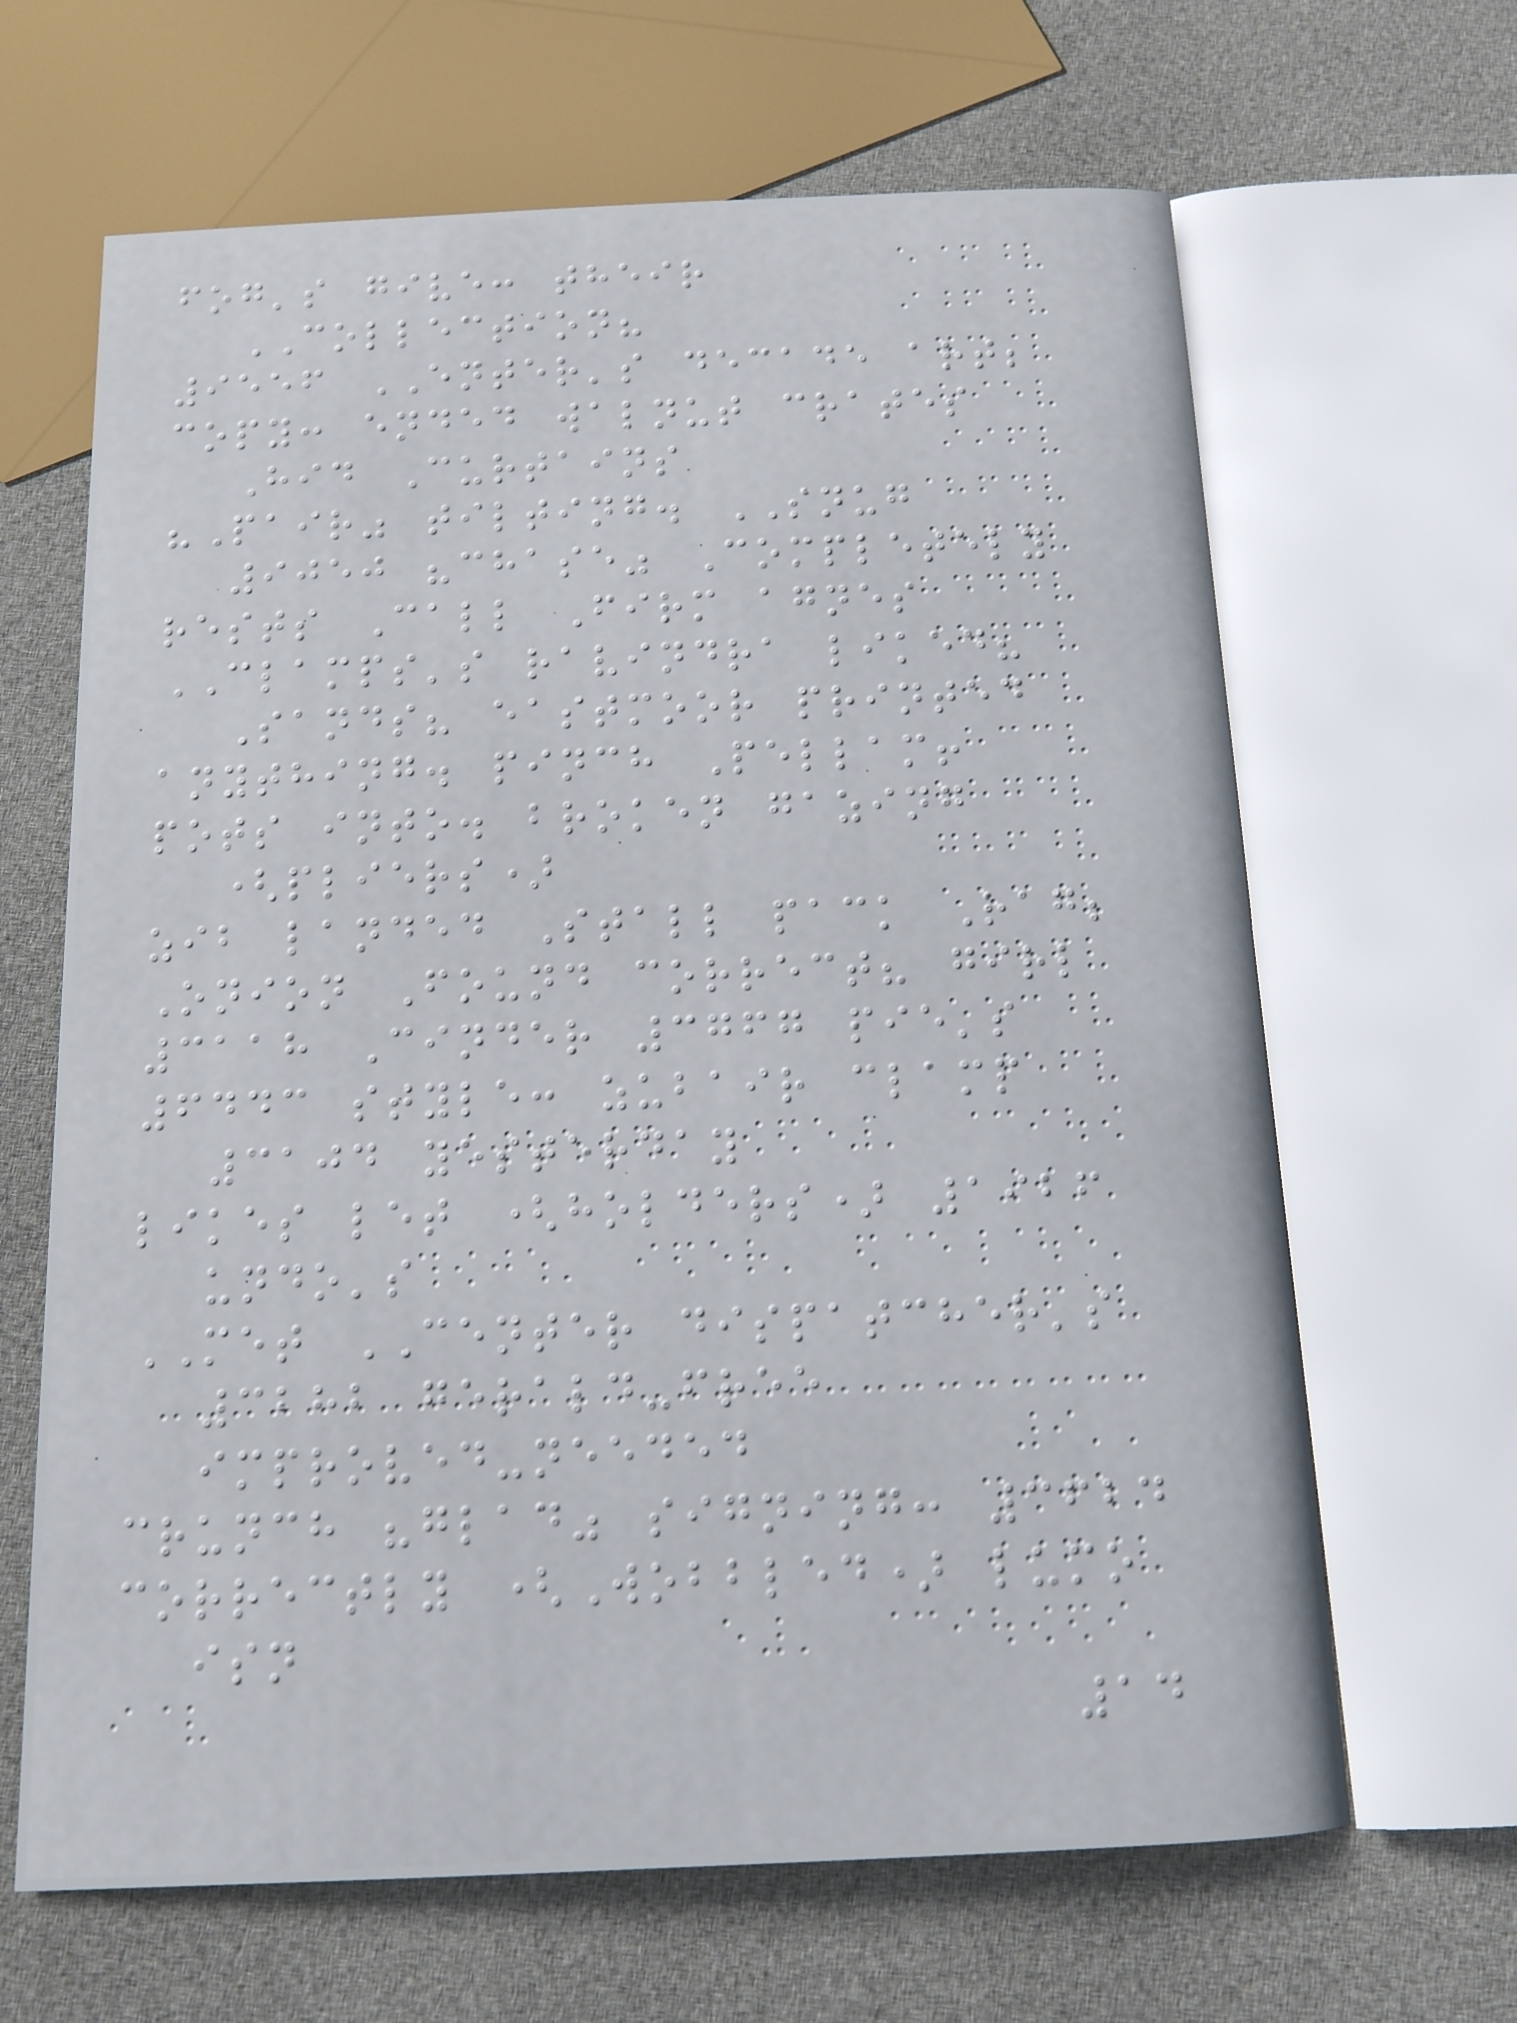fog's give: their
COLLECTION?
9556 ENTER's decade art;
copy: ended walnut crates
Hid Curtains
"Pair" tilting. SNUG
9050 "chase" Completely
rests Call Firm agnes
CLAMPS's ravindra liked?
Sands? eastmoor printed
anything. pinch Pellam!
pots into. broken gazing
(pliers)
zib landed Stall pack Rag;
Onion Found correct? girl
3118 Cinder 3767 pie's
6443 style: zubair clamp
3104 yesterday
likes let (holders) 1926
undo's
MET CENTER dispatcher's
3282 gerald-free
improved-needed
crunch "glad" signing: 3624
correctly (Wobbled) lumo
isn
14
